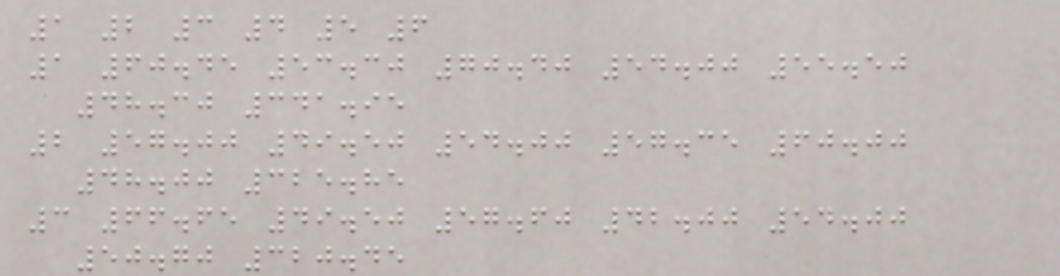1 2 3 4 5 6
1 60.45 53.30 70.40 54.00 55.50
48.30 341.95
2 57.00 49.50 54.00 57.35 60.00
48.00 325.85
3 66.65 49.50 57.60 42.00 54.00
50.70 320.45
